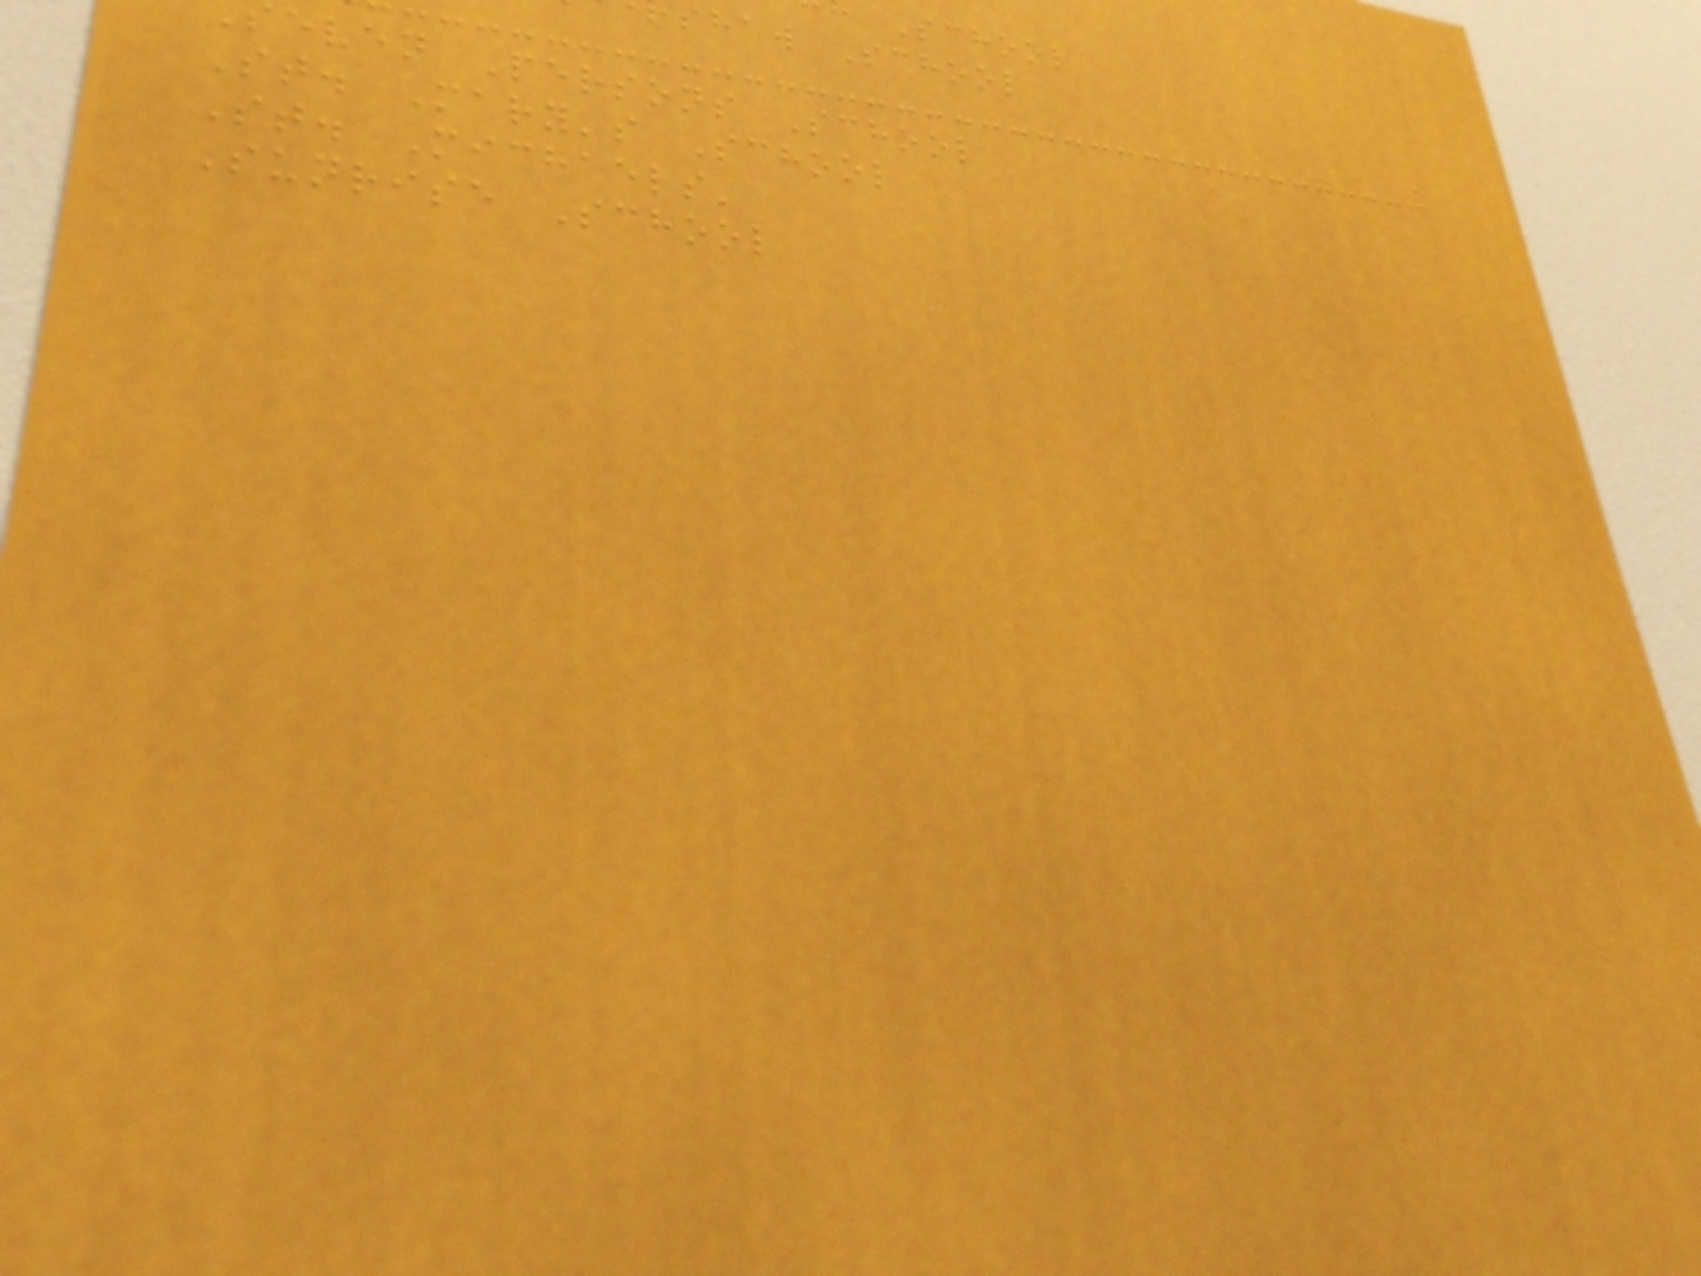School
shaw School
even Persons School
St. Mary's School
St. Michaels'
Sunrise School
